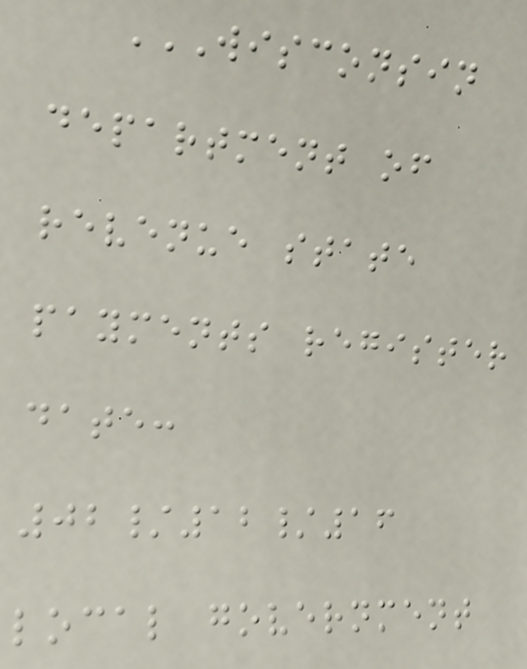WISCONSIN
DEPARTMENT OF
REVENUE STATE
PAYMENTS REGISTER
DATE:
02/12/16
LOCAL GOVERNMENT
